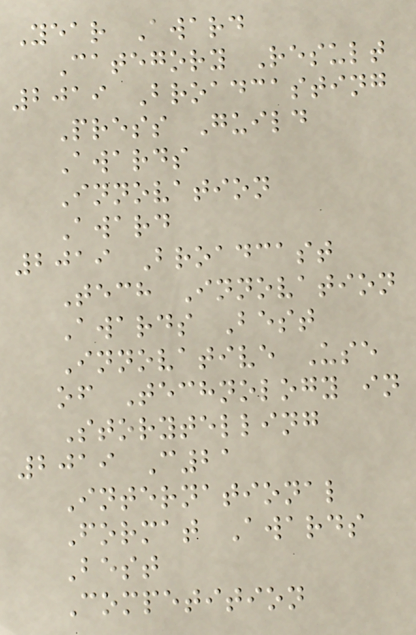Year Award
Category Result
2019 Broadcasting
Press Guild
Awards
Innovation
Award
2019 Broadcast
Tech Innovation
Awards Best
Innovative Use
of Technology in
Storytelling
2019 C21
International
Format Awards
Best
Competition
